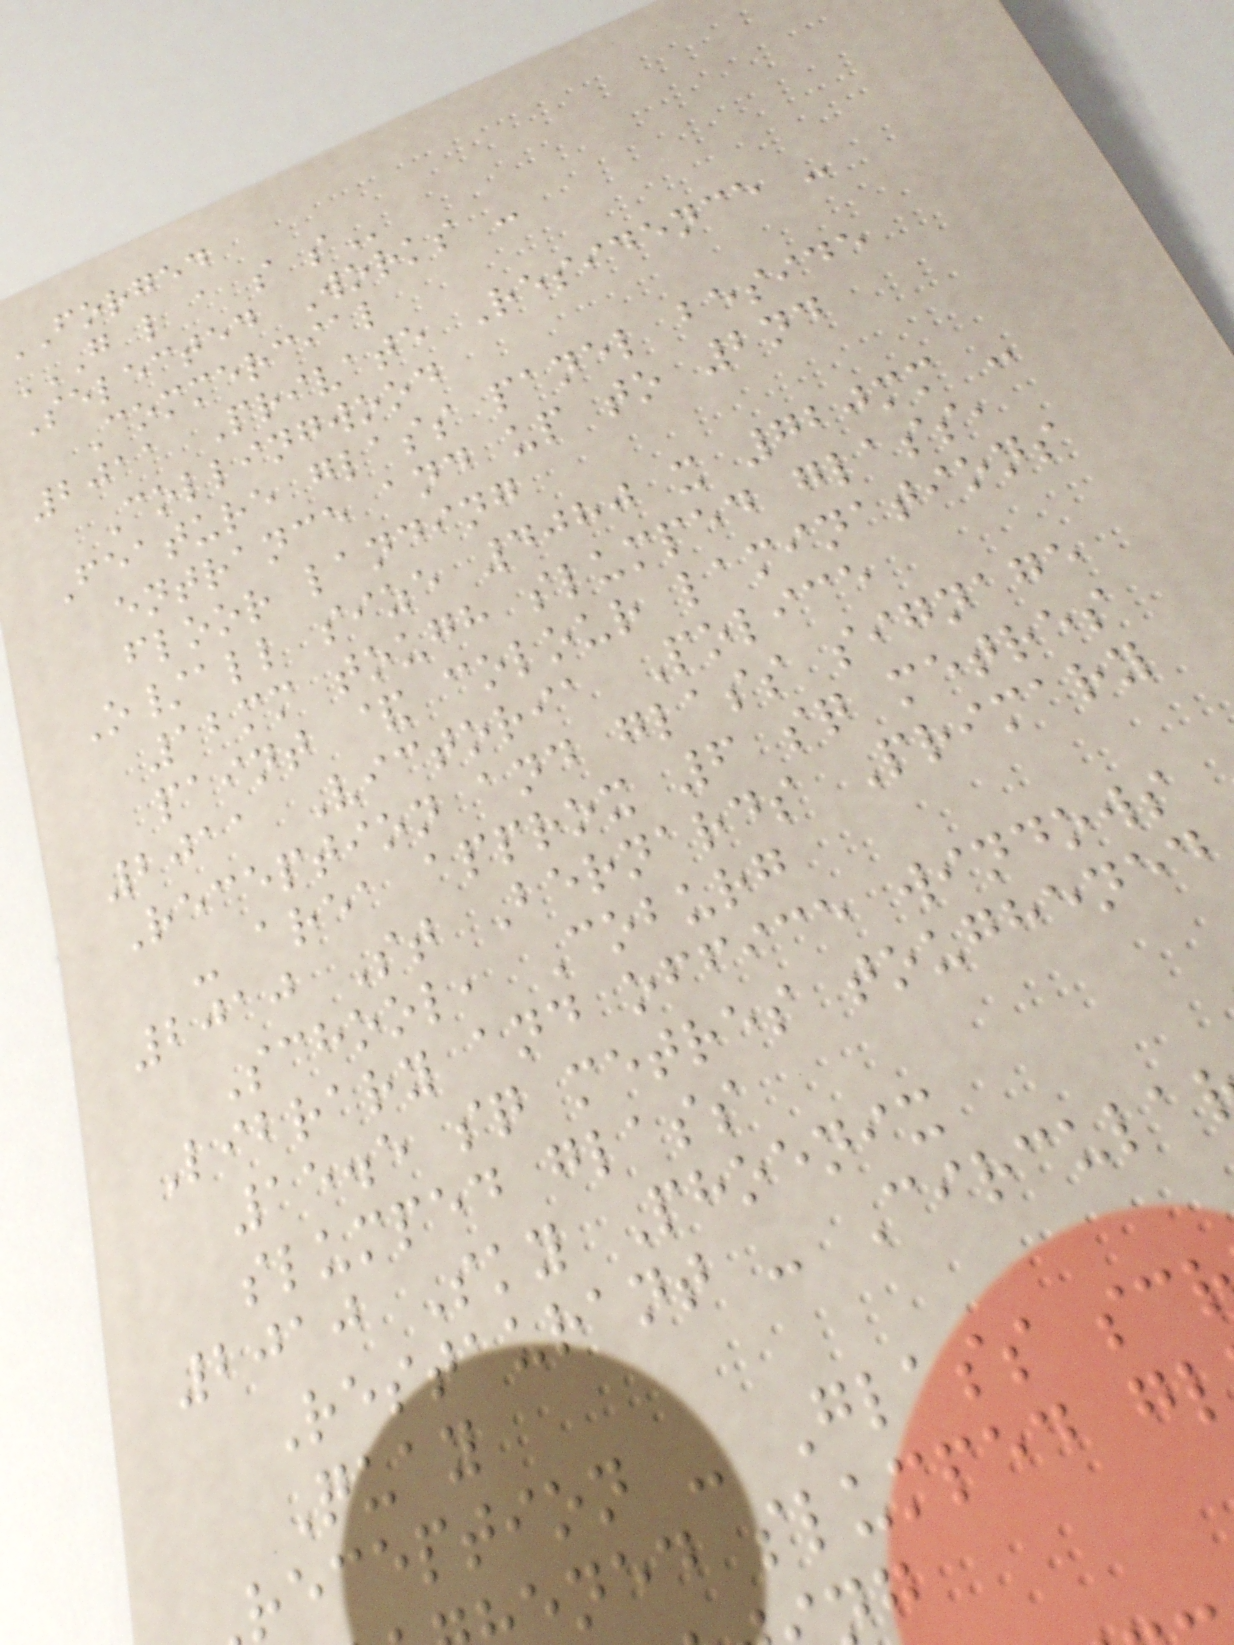FORGED
G L A S S
Selected Works -
Commercial
2011 Private Residence -
Collingwood
Feature glass panel beside
entrance and up to 2nd
floor landing
O/all size 4080 x 720mm -
12mm tough slumped glass,
paint & colour laminations
2011 Victoria Police
Reception and glass signage
- area approx 6 sq metres
2010 St Bernards Primary
School, Coburg
Library and office windows
15.5 sq metres toughened
slumped glass
2010 Sky Phoenix
Restaurant - Circula
Quay
reception - Glass sc
ned slumped g
